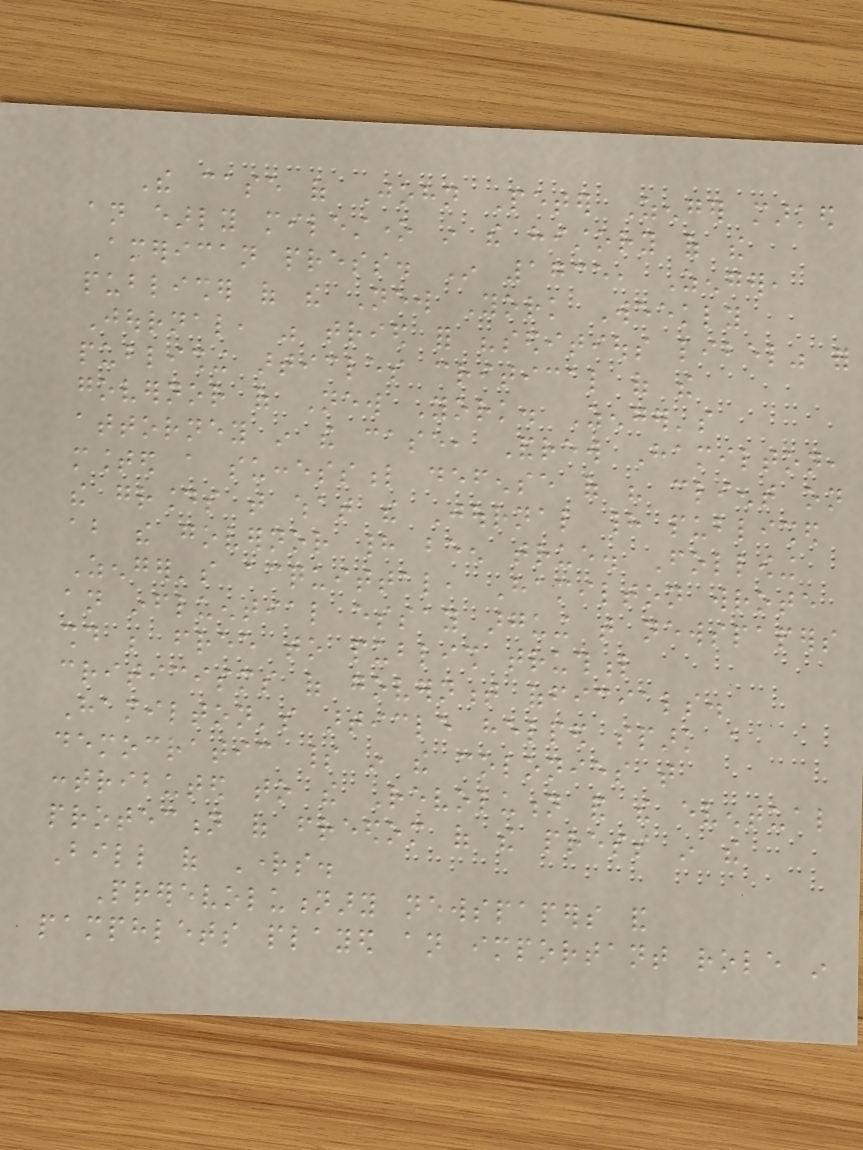The case of John Peter Zenger marked
an early milestone in the history of the
American press. In 1735, Zenger,
publisher of the New York Weekly
Journal, was tried for "seditious libel" for
publishing articles critical of the
governor of New York. Zenger's
attorney in the case, Andrew Hamilton,
mounted a successful defense of his client on
the grounds that what the Journal had published
about the governor had been true. Following
Zenger's acquittal, Hamilton wrote
an influential essay arguing that newspapers
should be free to publish truthful
criticisms of government officials.
Hamilton's article helped spark a
democratic spirit in the colonies that
contributed to the Revolution and the eventual
protection of freedom of the press in the
Bill of Rights.
Prerevolutionary newspapers and
pamphlets played an important role in
